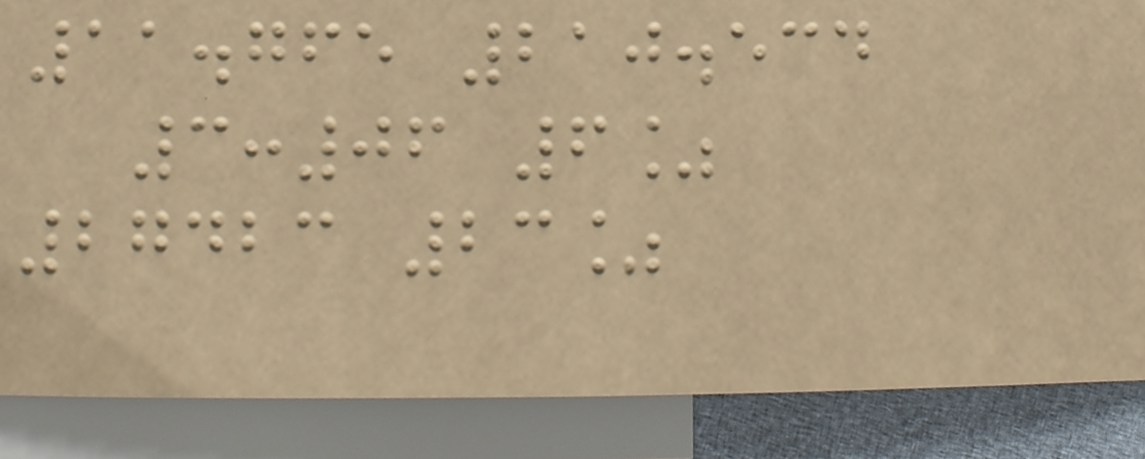11.765 210.534
3:06 6%
27423 23%
